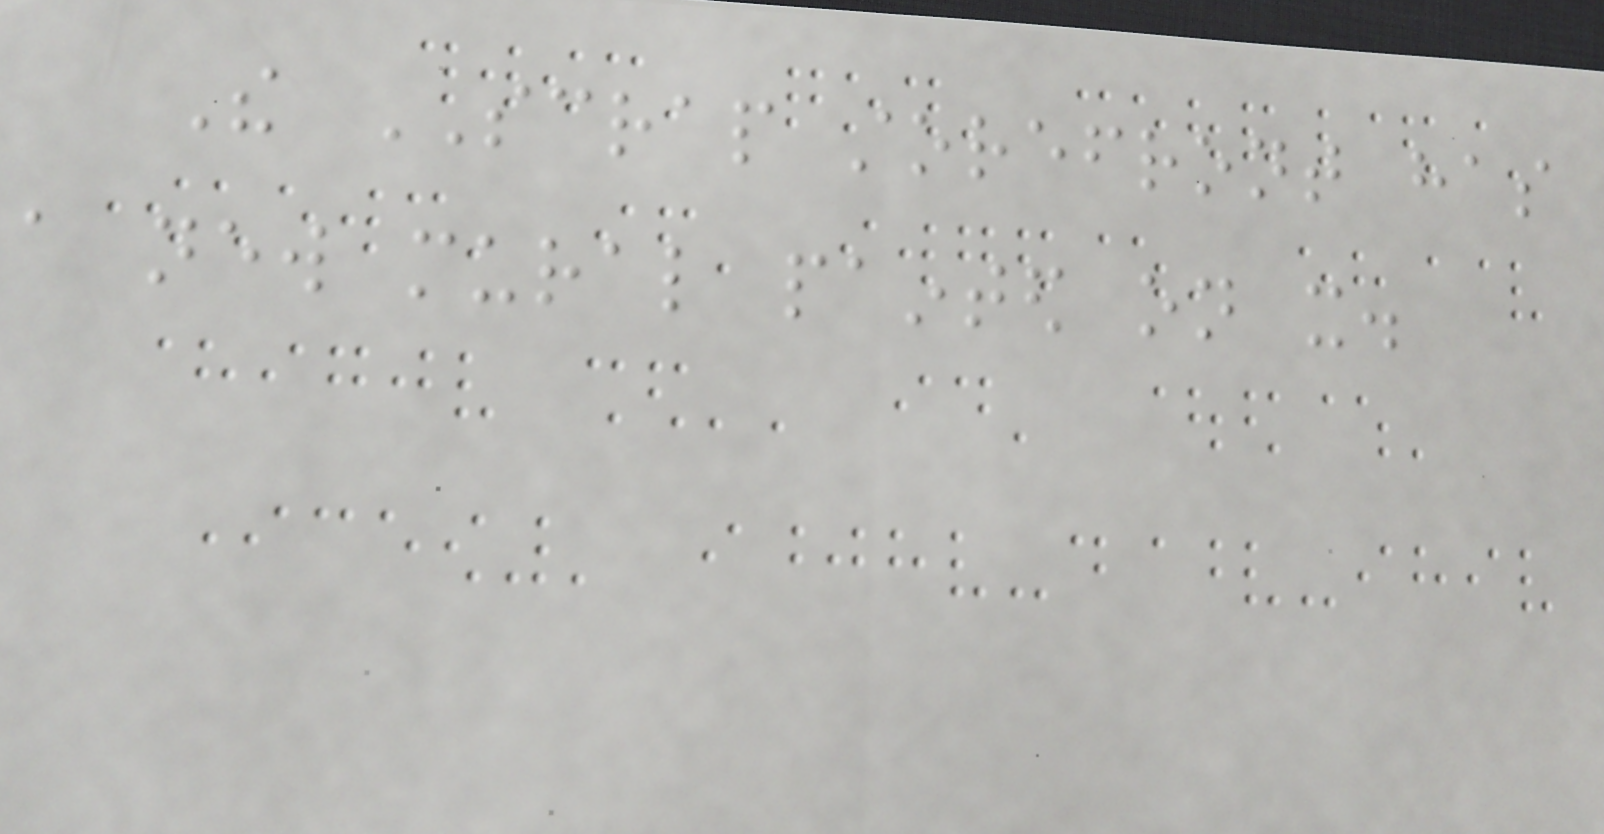The SCRAP storefront has
a new mural painted on it.
